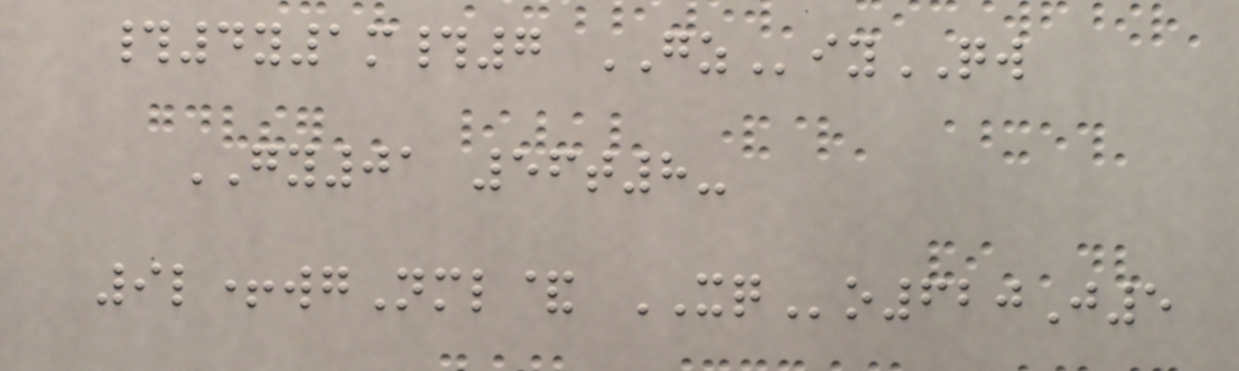#4y1m#7 GZiyQW
GY01 56t8-
9l+wgNml& XQo620J5
